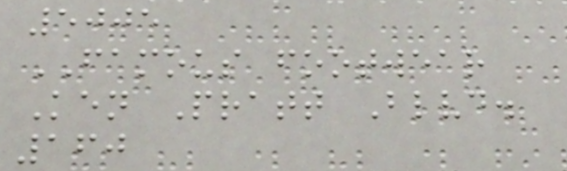5005
FAMOUS footwear
Ken Pratt Blvd.
160
